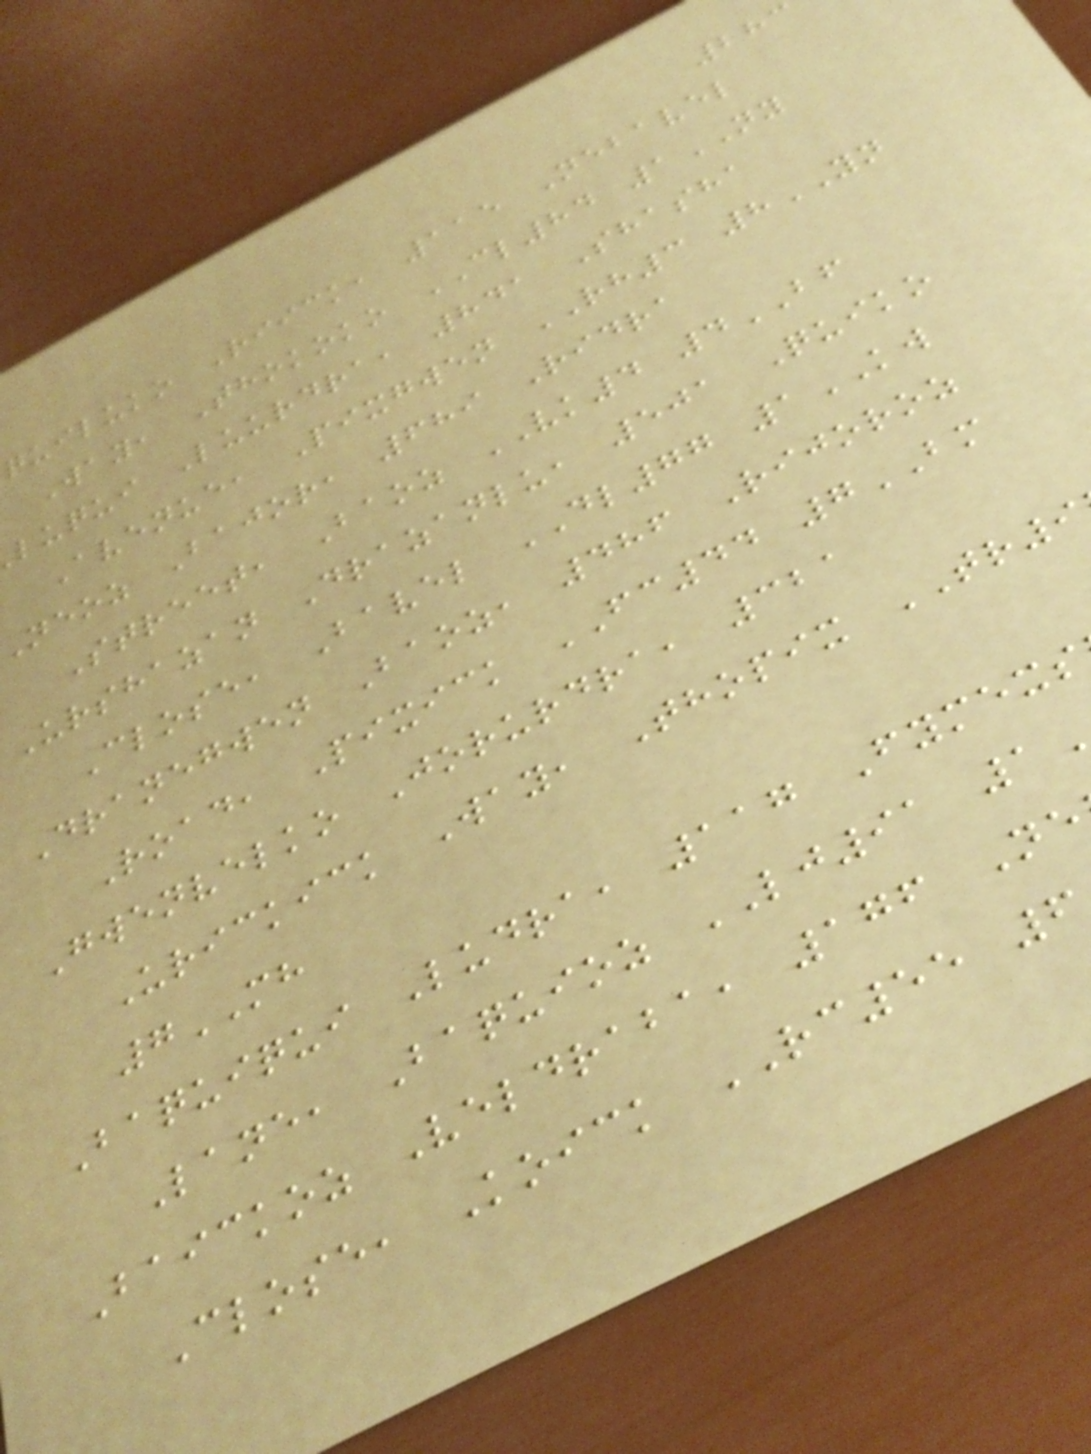283
quiluko Riick, 115 Nebavel
Way, Thokoko CL84 1NY
luqui Luurdra, 841 Shasha
Avenue, Pixgwen RH3 8YN
neoz Bajor, 689 Ridra
Street, Baoz VK4 4BF
Urshazan Drazanlu, 501 Quiko
Close, Bavel DL77 1KW
Dranegwen Baoz, 486 Rijoroz
Road, Pixick FC44 7BM
Gwenvelko Jorurdra, 321
Urickick Way, Thopix TR9
7MH
Baquiqui Ludra, 117 Fymexs
Lane, Baquioz LJ91 1
Baickoz Veldraba, 176 Ne
Close, Koick RC55 6
